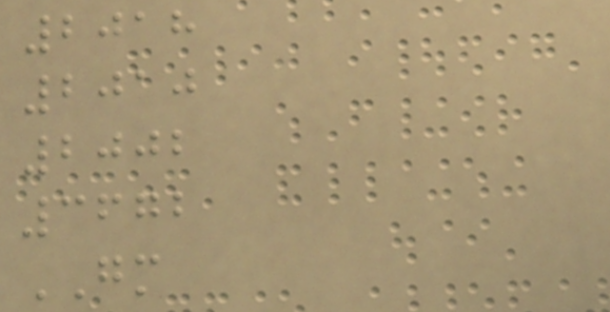2018
2010
2002
3672
GM
